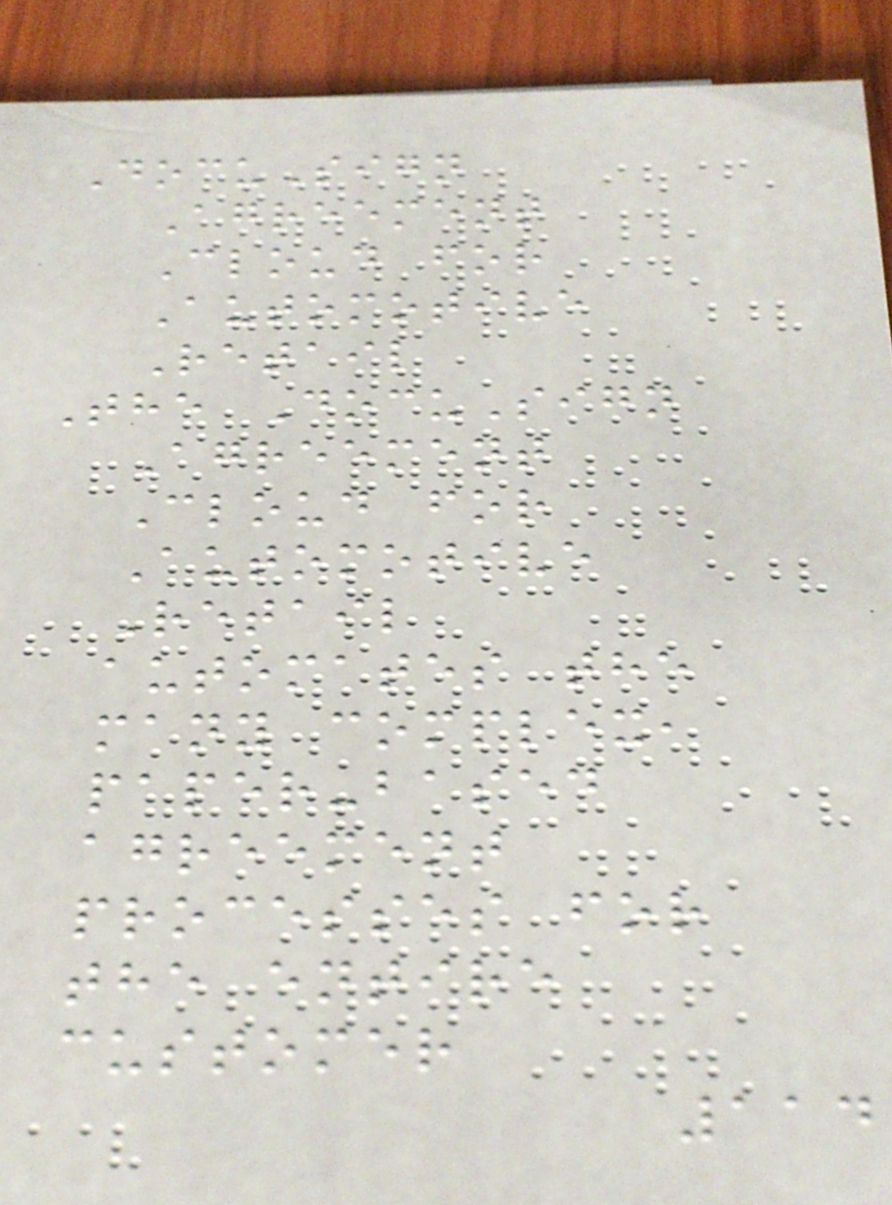DocuSign
Agreement
Cloud for
Automotive
Retail
The DocuSign
Agreement
Cloud for
Automotive
Retail
automates the
many complex,
paper-based
agreement
processes for
the entire
customer
114
